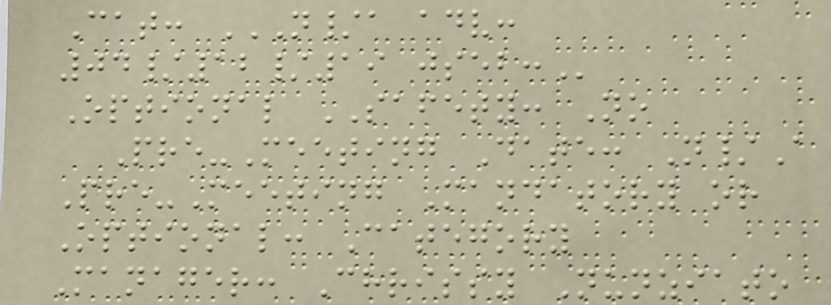Cat: N/A ADV:
04/12/19 JSEB:
Optional SAFETY: No
Pre-Meeting Date: N/A
Pre-Meeting Mandatory or
Optional: Category
Manager: Chrissy Nunziato
